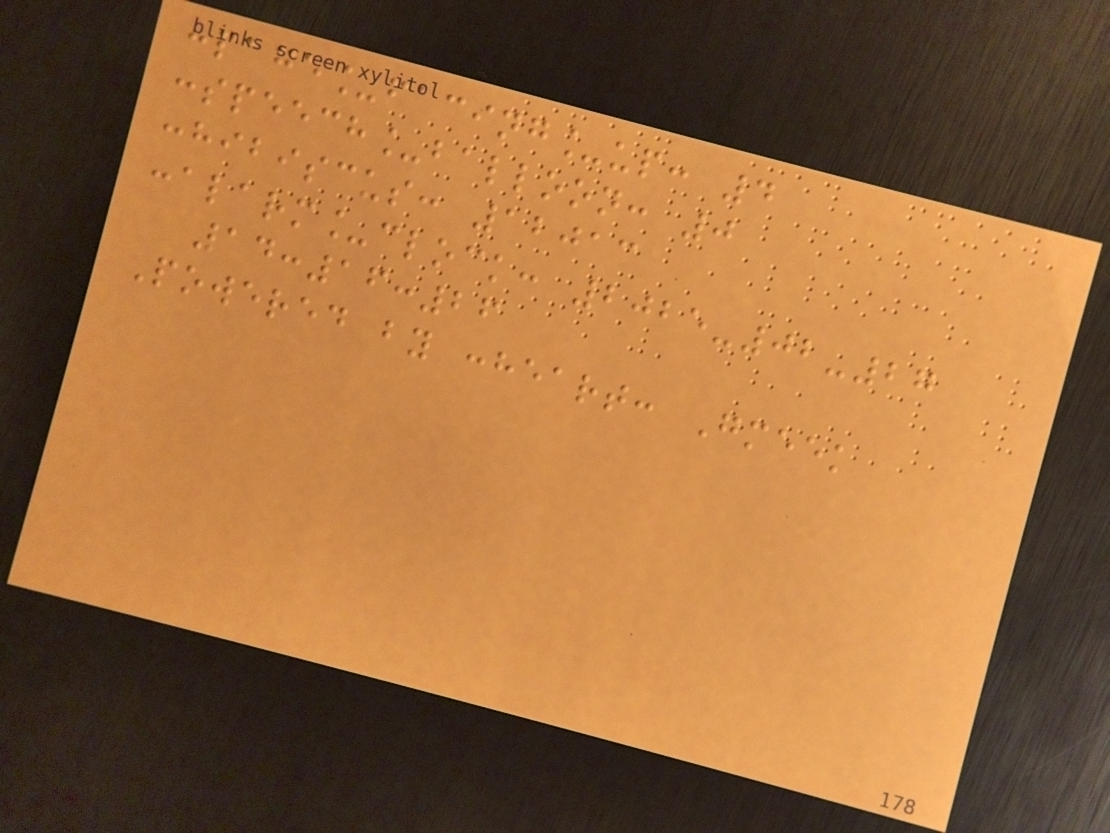:page_facing_up: 4
:speech_balloon: 0
:hibiscus: 12013
:alarm_clock: 2025-02-27
14:16:26
Powered by :heart: Gmeek
